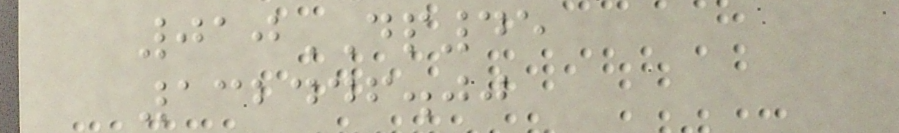010DP45
132446.00
